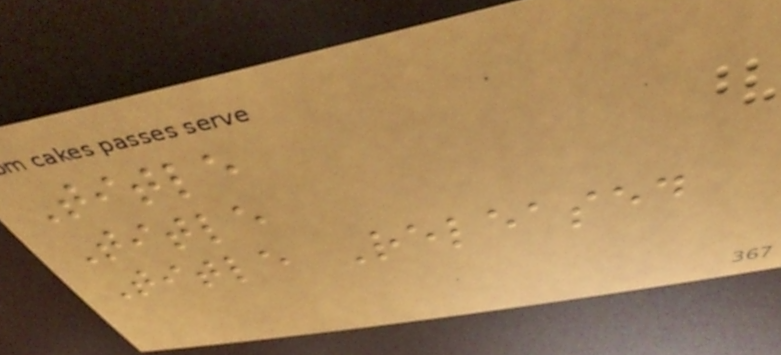Title
Title
Title Released
